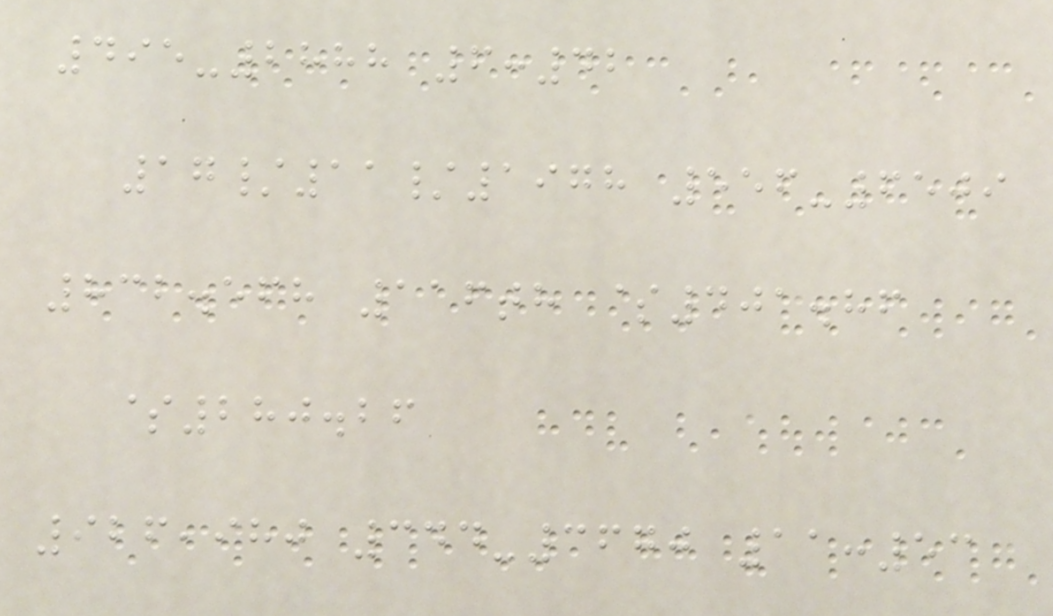495-2888 6:42
17/11/1978 556-6509
832.568 116th $401.86
$280.26
926,980 344-3670 11:53
